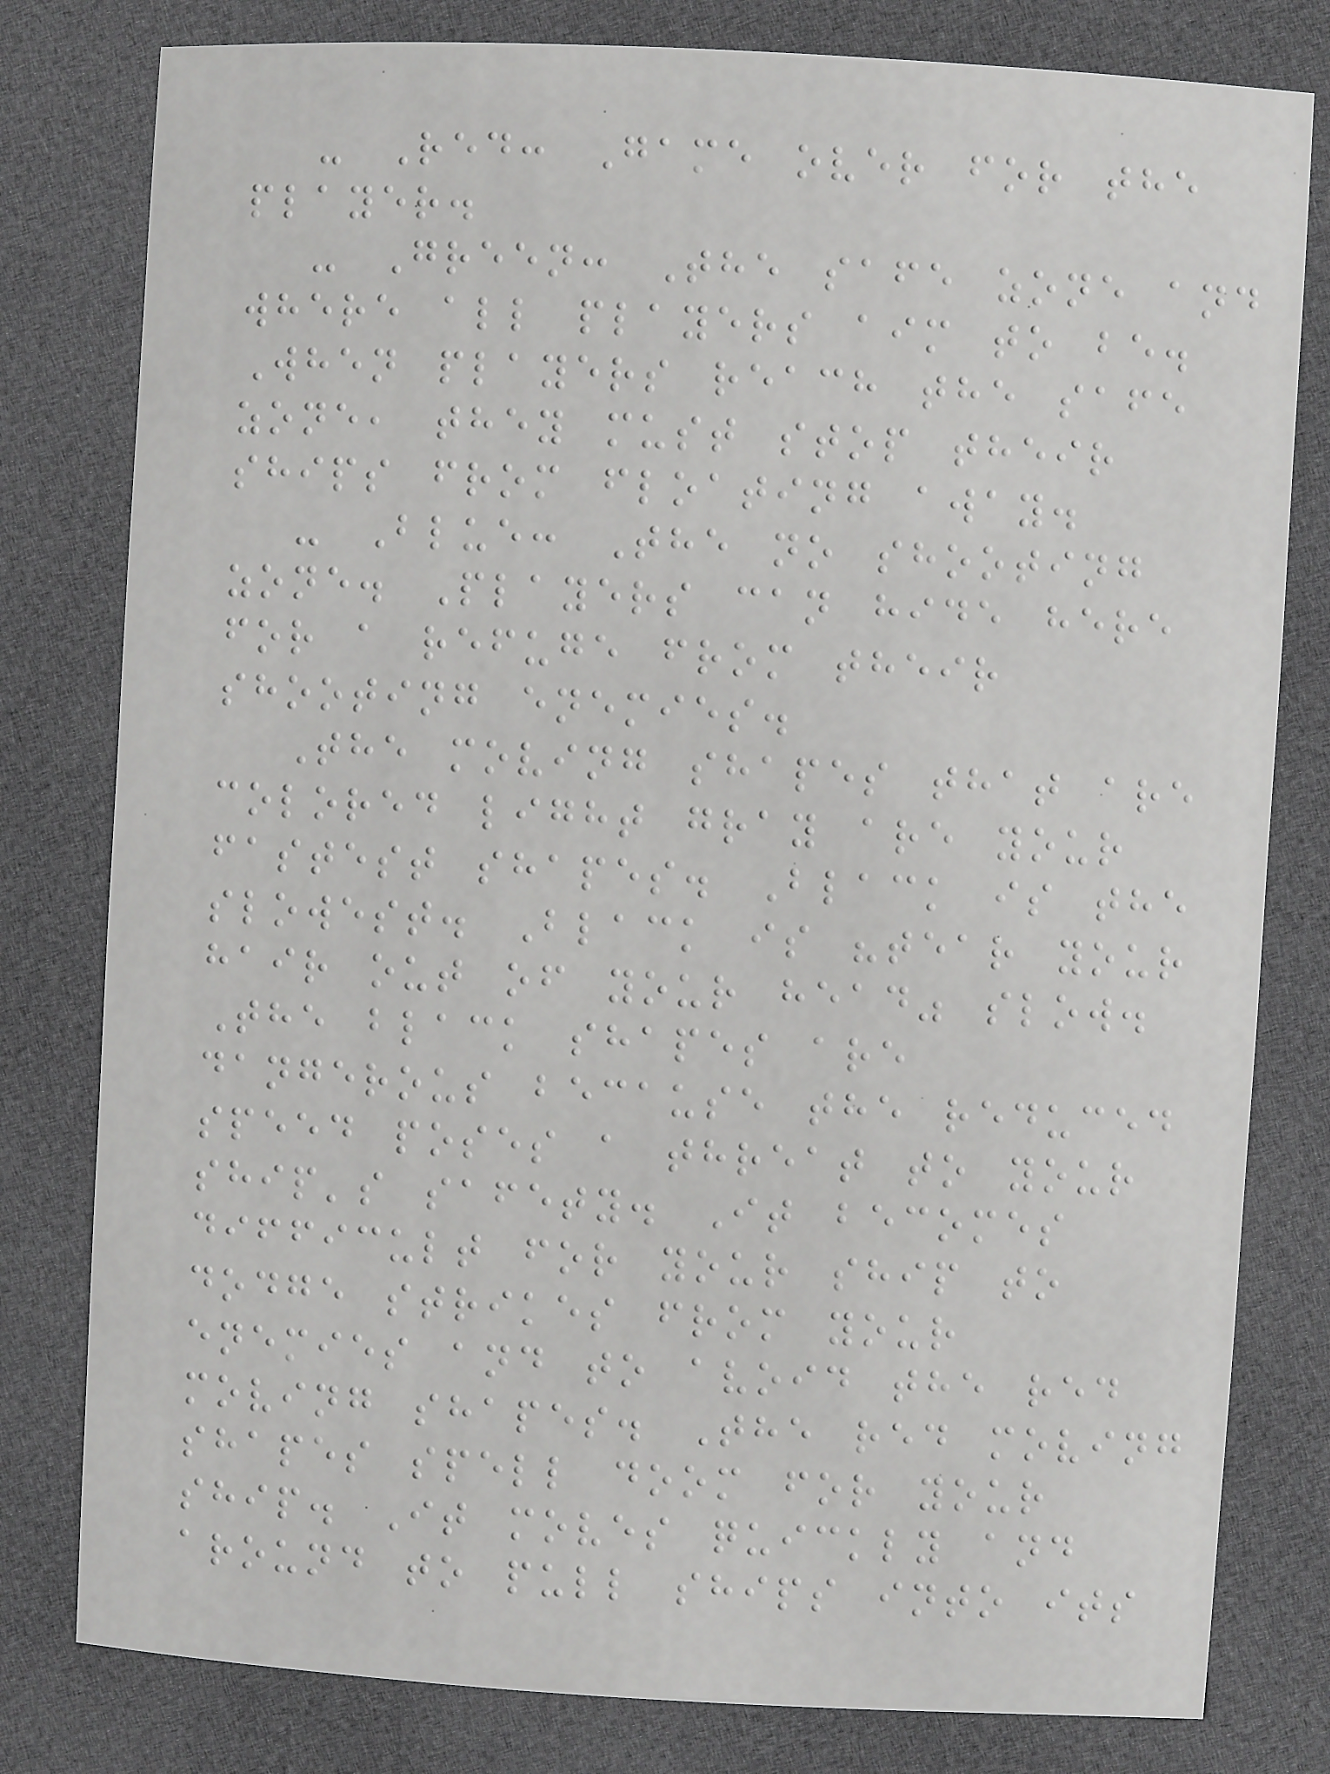- Red: Game over for the
player.
- Green: The safe zone and
where all players aim to be.
When players reach the safe
zone, they must stop their
ships from floating away.
- Blue: The no shooting
zone. Players can hide here
for a refuge from their
shooting enemies.
The moving shapes that are
colored light gray are your
fastest shapes. Black is the
slowest. Black is "tear your
hair out of your head" slow.
The black shapes are
dangerous because the reduced
speed poses a threat to your
ship's safety. It becomes
difficult for your ship to
dodge strikes from your
enemies and to avoid the red
moving shapes. The red moving
shapes spell doom for your
ship. It moves quickly and
around to pull ships into its
